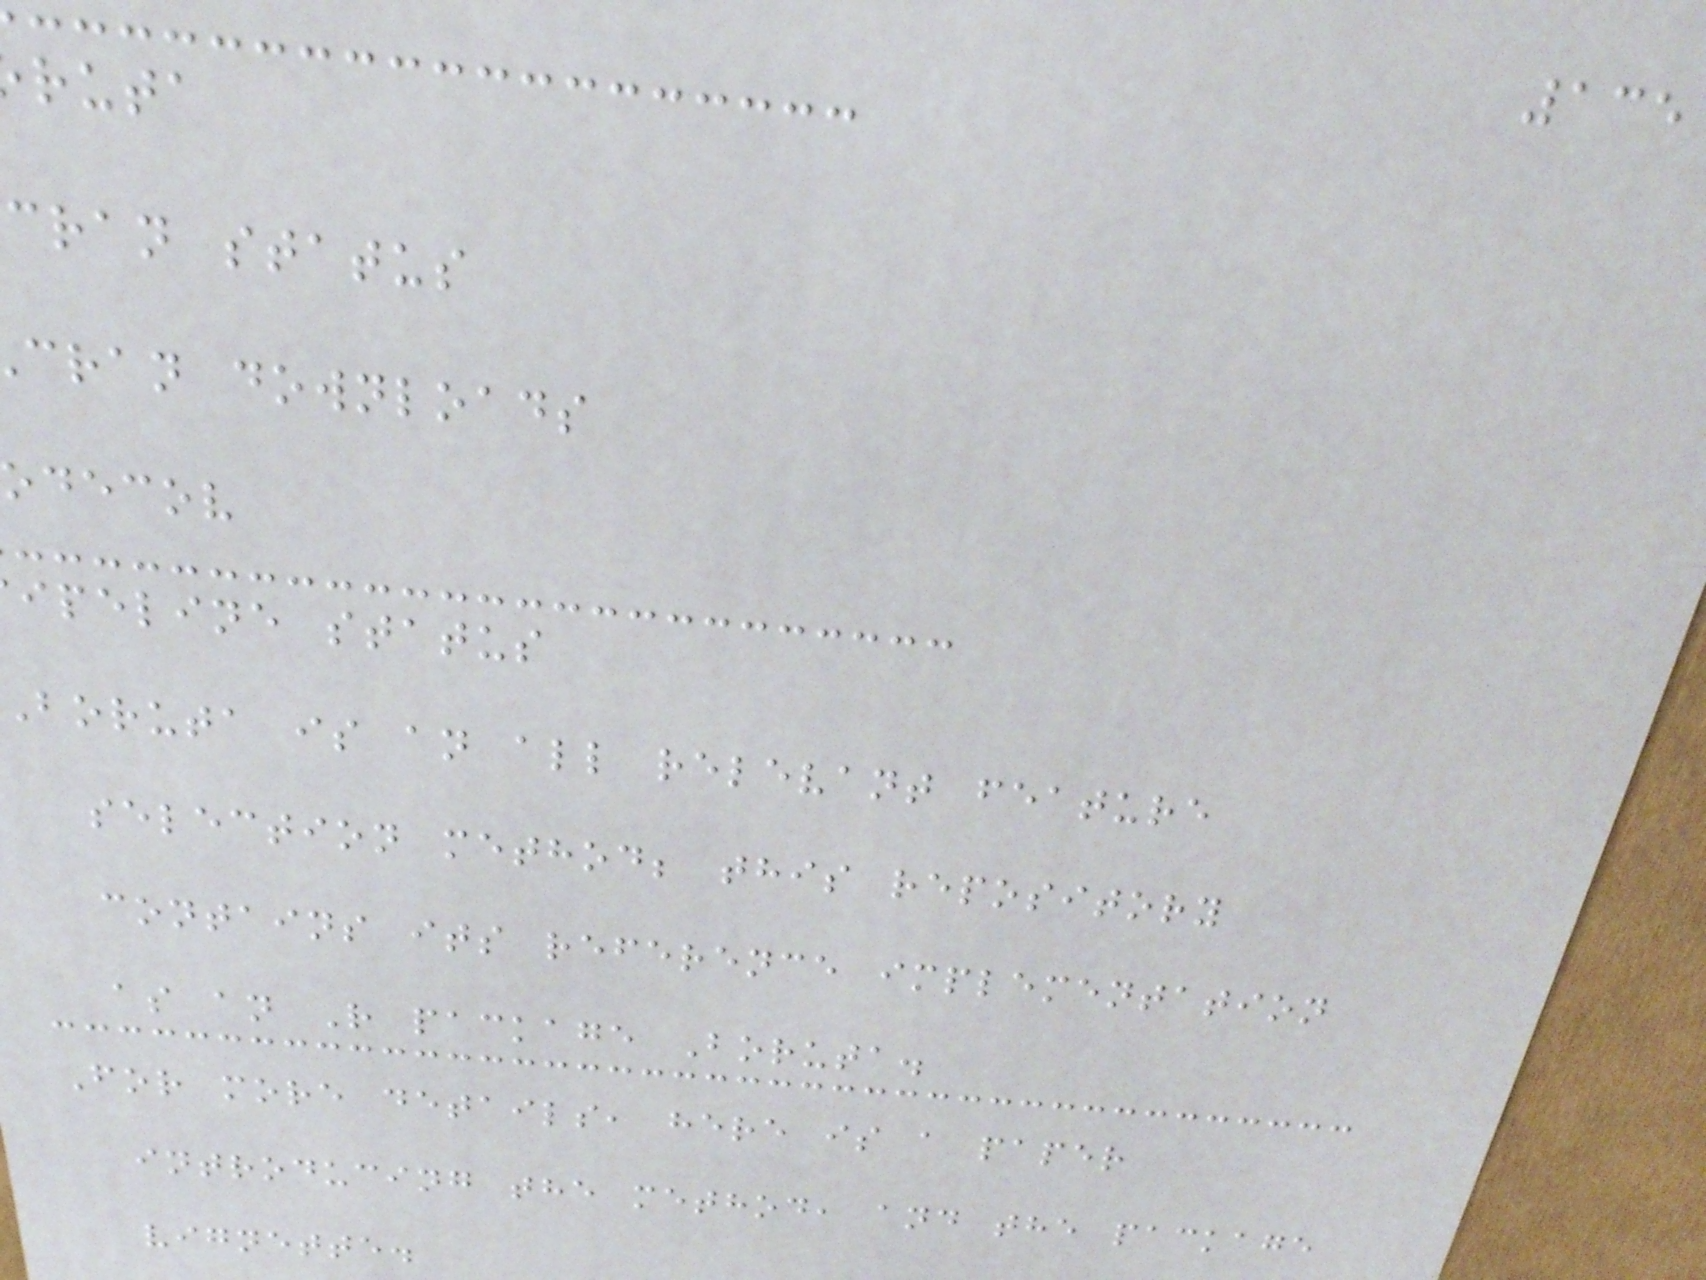135
ruta
cran status
cran downloads
odecov
ipeline status
boruta is an all relevant feature
selection method; this repository
contains its reference implementation
as an R package Boruta.
For more details, here is a paper
introducing the method, and the package
vignette.
